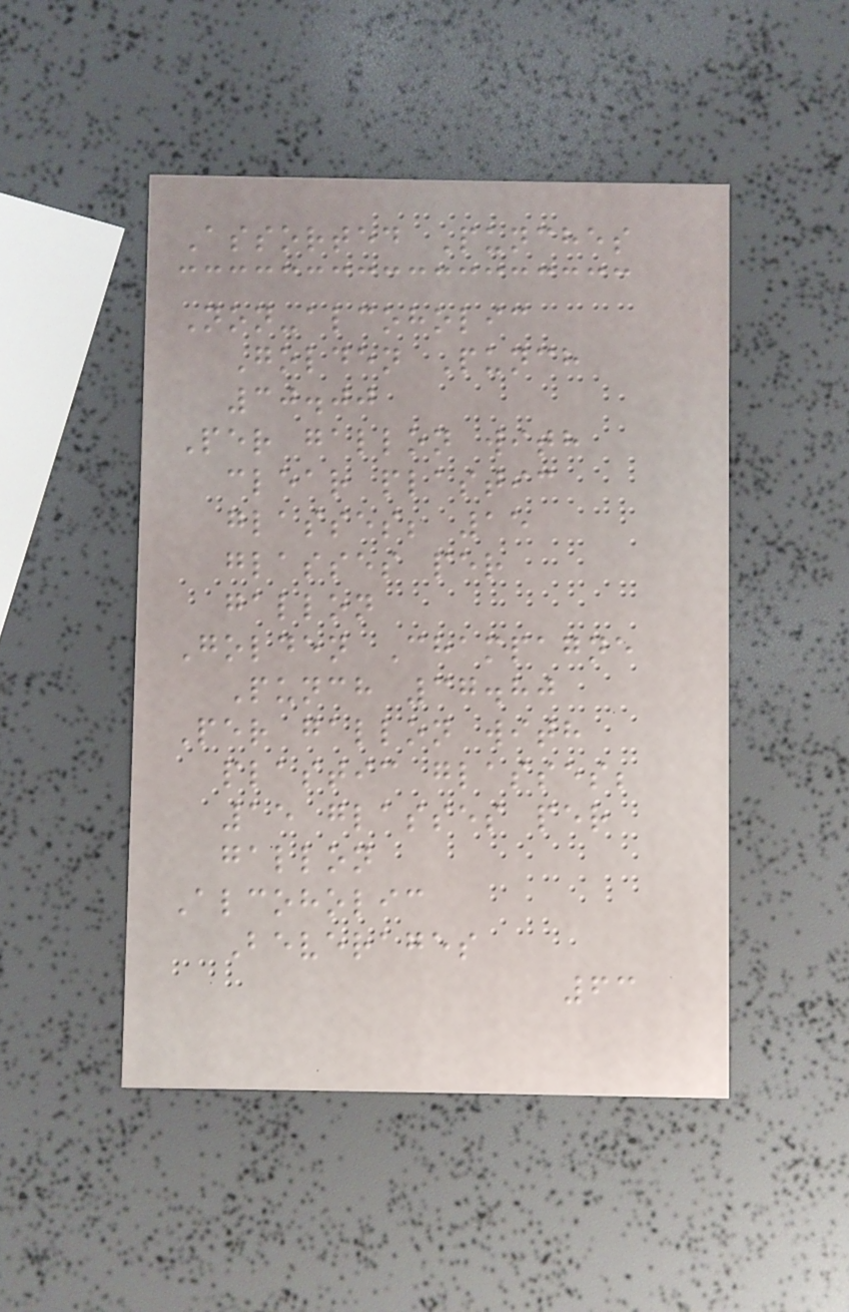Assorted Punches
Non-alcoholic
Golden Punch
30.00
Per gallon with
clear plastic
glasses; 15
glasses per
gallon
Golden Champagne
Punch 37.80
Per gallon with
plastic glasses;
15 glasses per
gallon
Alcoholic
Beverages
63
